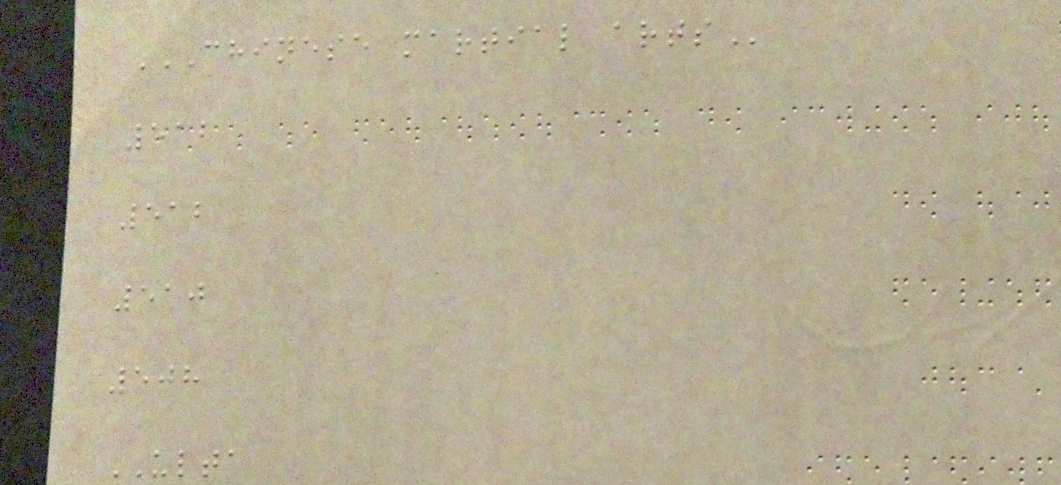CHINESE MARTIAL ARTS
512
512
510
508
ULTA
